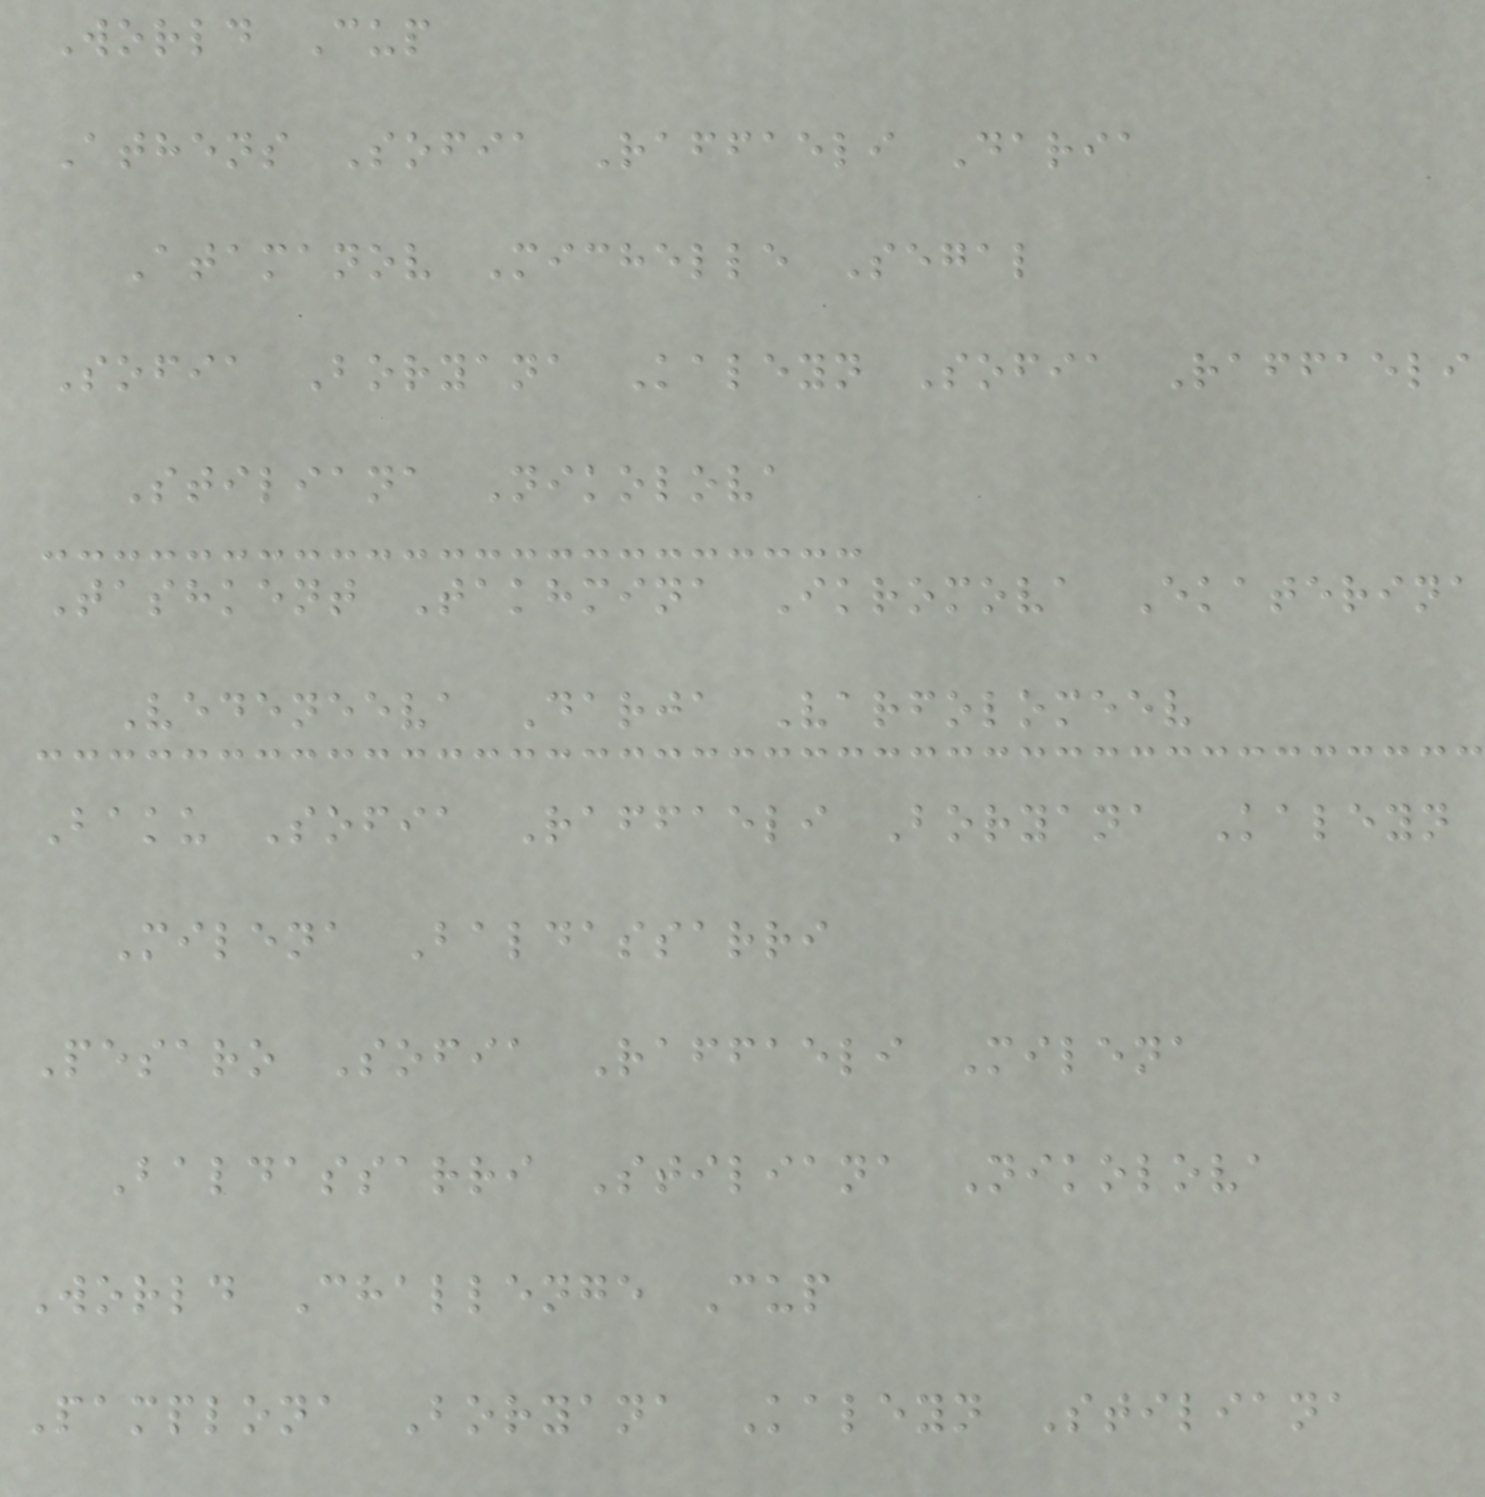World Cup
Athens Sofia Raffaeli Daria
Atamanov Michelle Segal
Sofia Boryana Kaleyn Sofia Raffaeli
Stiliana Nikolova
Tashkent Takhmina Ikromova Ekaterina
Vedeneeva Darja Varfolomeev
Baku Sofia Raffaeli Boryana Kaleyn
Milena Baldassarri
Pesaro Sofia Raffaeli Milena
Baldassarri Stiliana Nikolova
World Challenge Cup
Pamplona Boryana Kaleyn Stiliana
